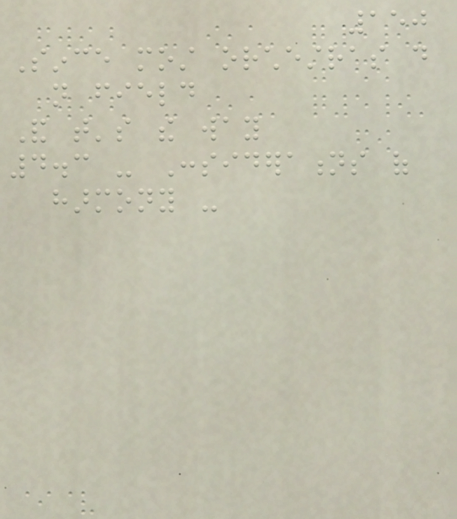150
Since most orchestras do
not field
And that's the way
4.3 - Considerations of
harmony -
